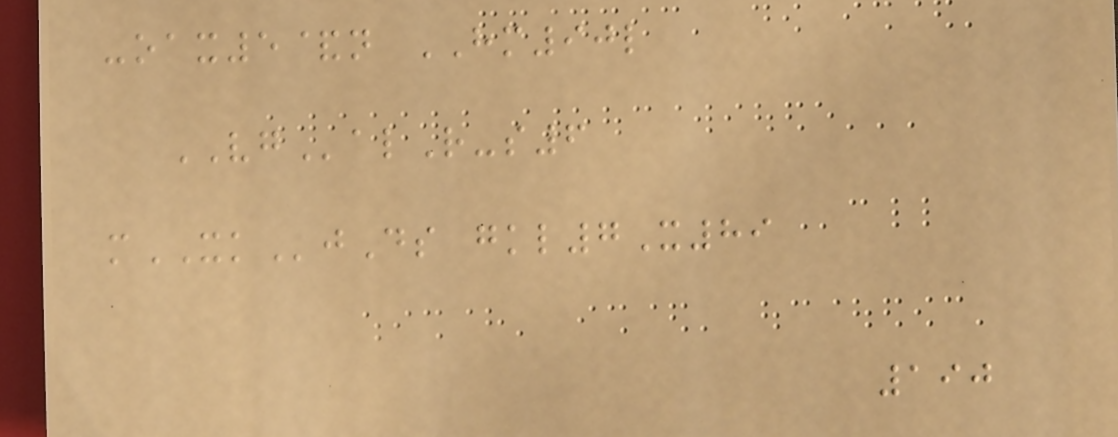-oax5&n HM90l
VGalR-s6
mXKjDs gkl7X89
190
